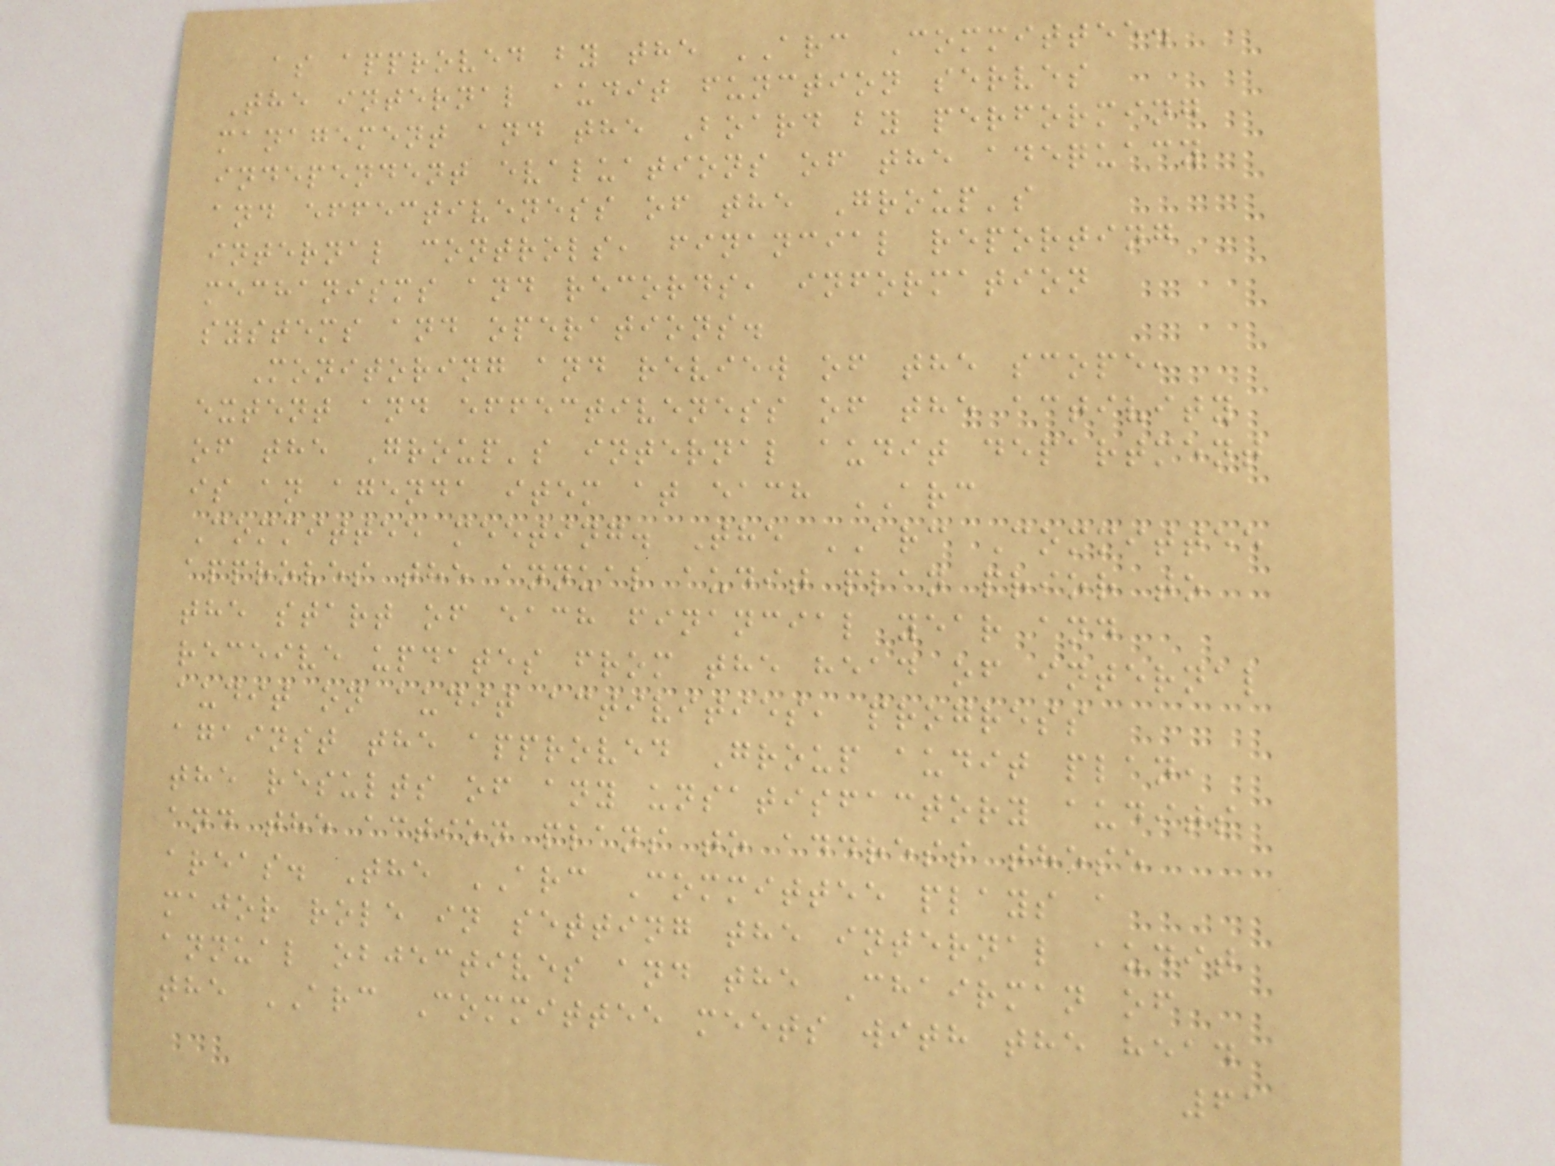as approved by the ARC Committee.
The internal audit function serves
management and the Board by performing
independent evaluations of the adequacy
and effectiveness of the Group's
internal controls, financial reporting
mechanisms and records, information
systems and operations.
Monitoring and review of the scope,
extent and effectiveness of the activity
of the Group's internal audit department
is an agenda item at each ARC
Committee meeting. The ARC Committee
approves the annual audit plan prior to
the start of each financial year and
receive updates from the head of internal
audit on audit activities, progress
against the approved Group audit plan,
the results of any unsatisfactory audits
and the action plans to address these
areas. The ARC Committee plays a
major role in setting the internal audit
annual objectives and the Chairman of
the ARC Committee meets with the head
61
